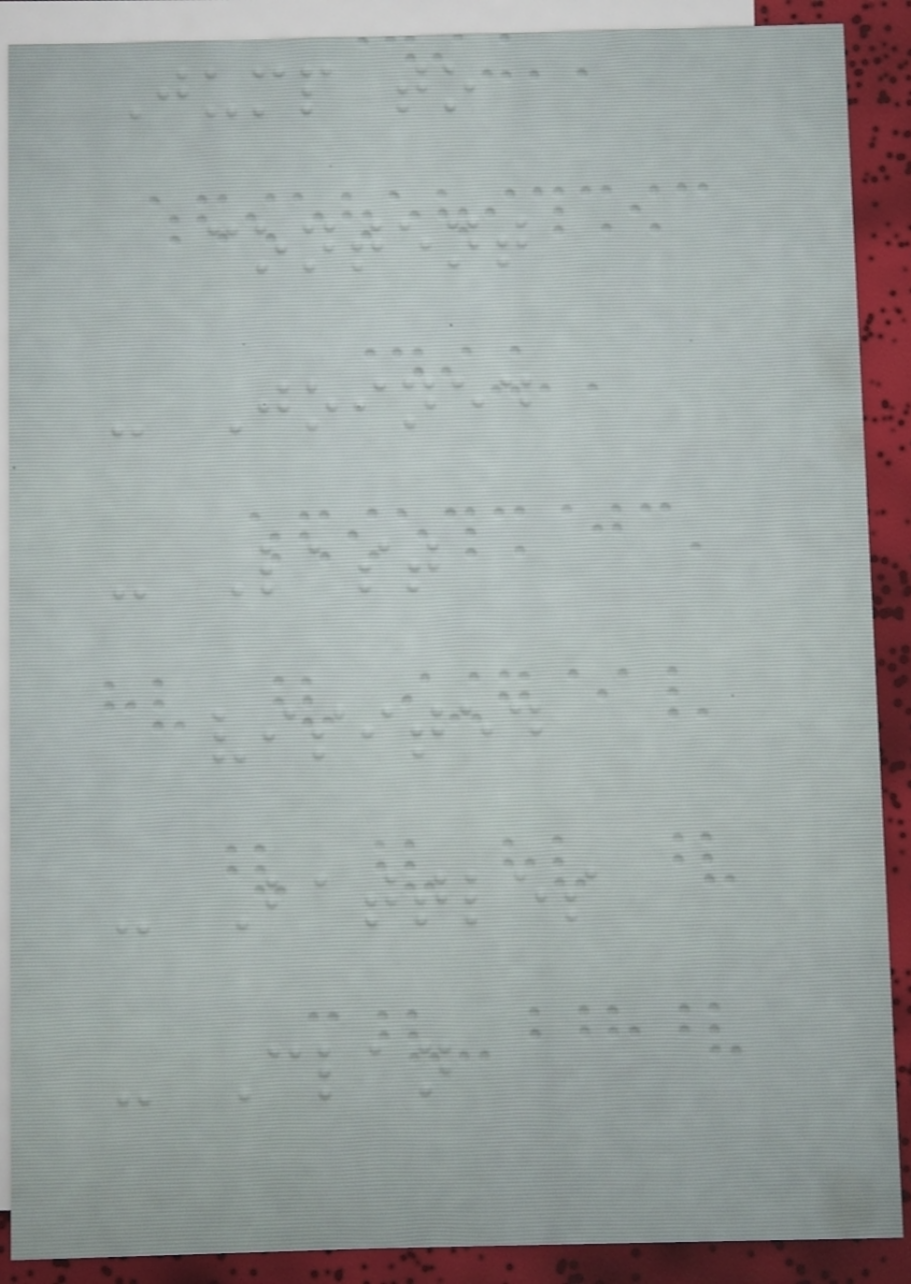Jump to
content
- Joined
- Last
visited
- Battles
- Clan
